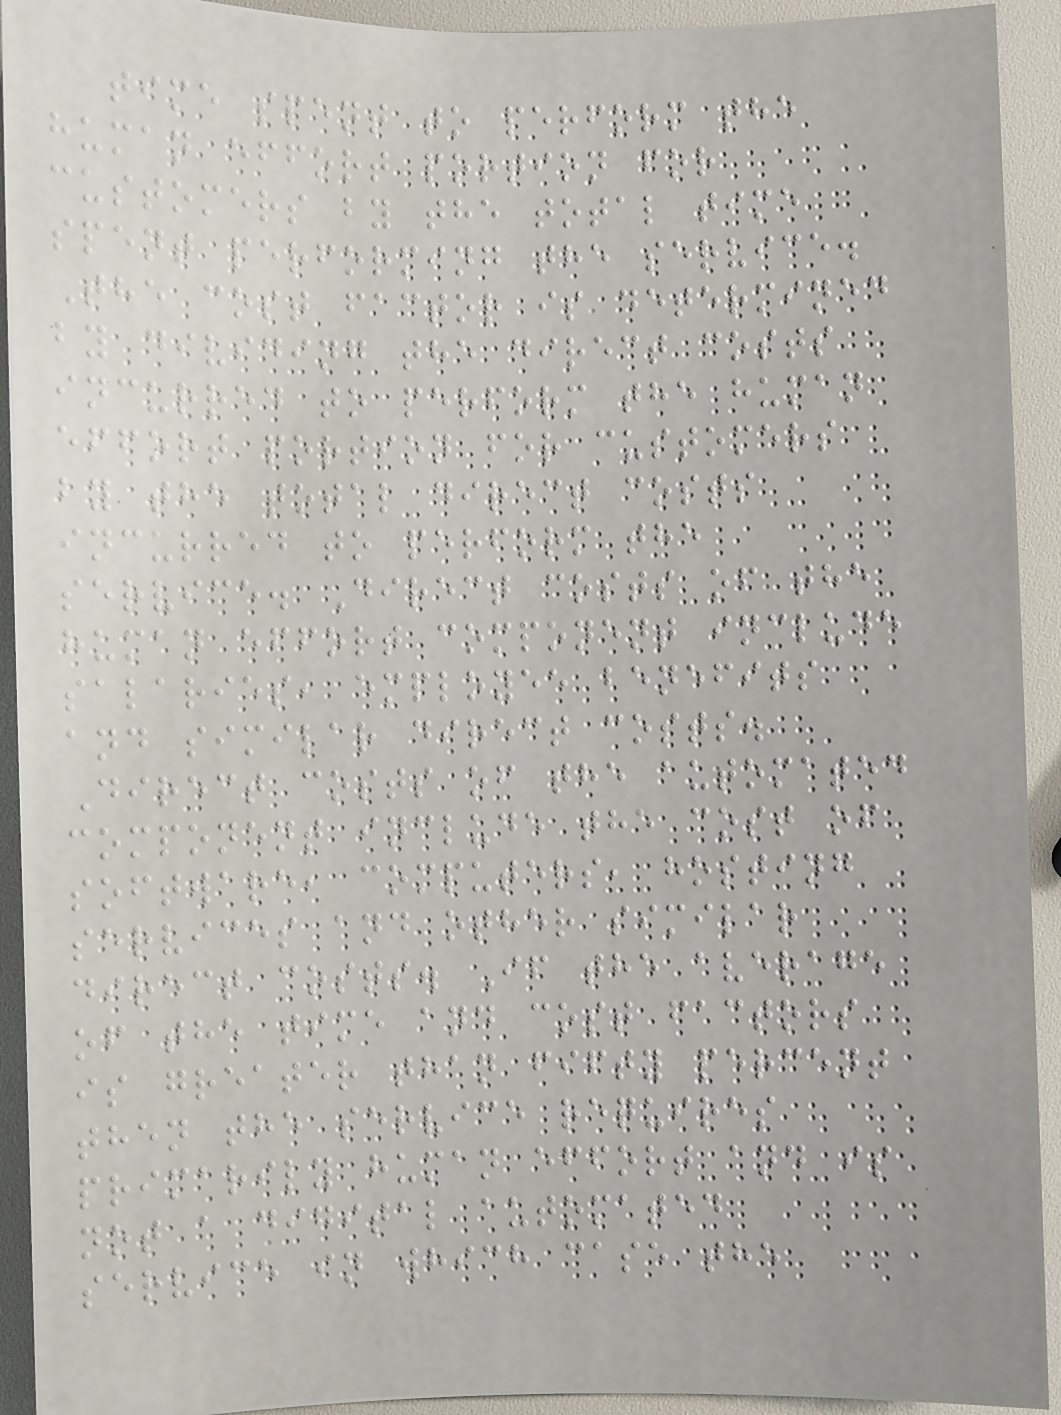time spent to perform the
human effort portion for
customers by the total time
spent performing the service.
The cost factor is determined
by dividing the direct costs
incurred to perform the human
effort portion for customers
by the total direct costs
incurred to perform the
service. Direct costs of the
human effort component include
salaries, employee benefits
and similar direct costs.
Direct costs of the automated
component include the cost of
software, computers, hosting
services and other similar
direct costs. If the average
of the time and cost factors
is greater than fifty percent
then the service requires
primarily human effort and is
not a digital automated
service in which case the
